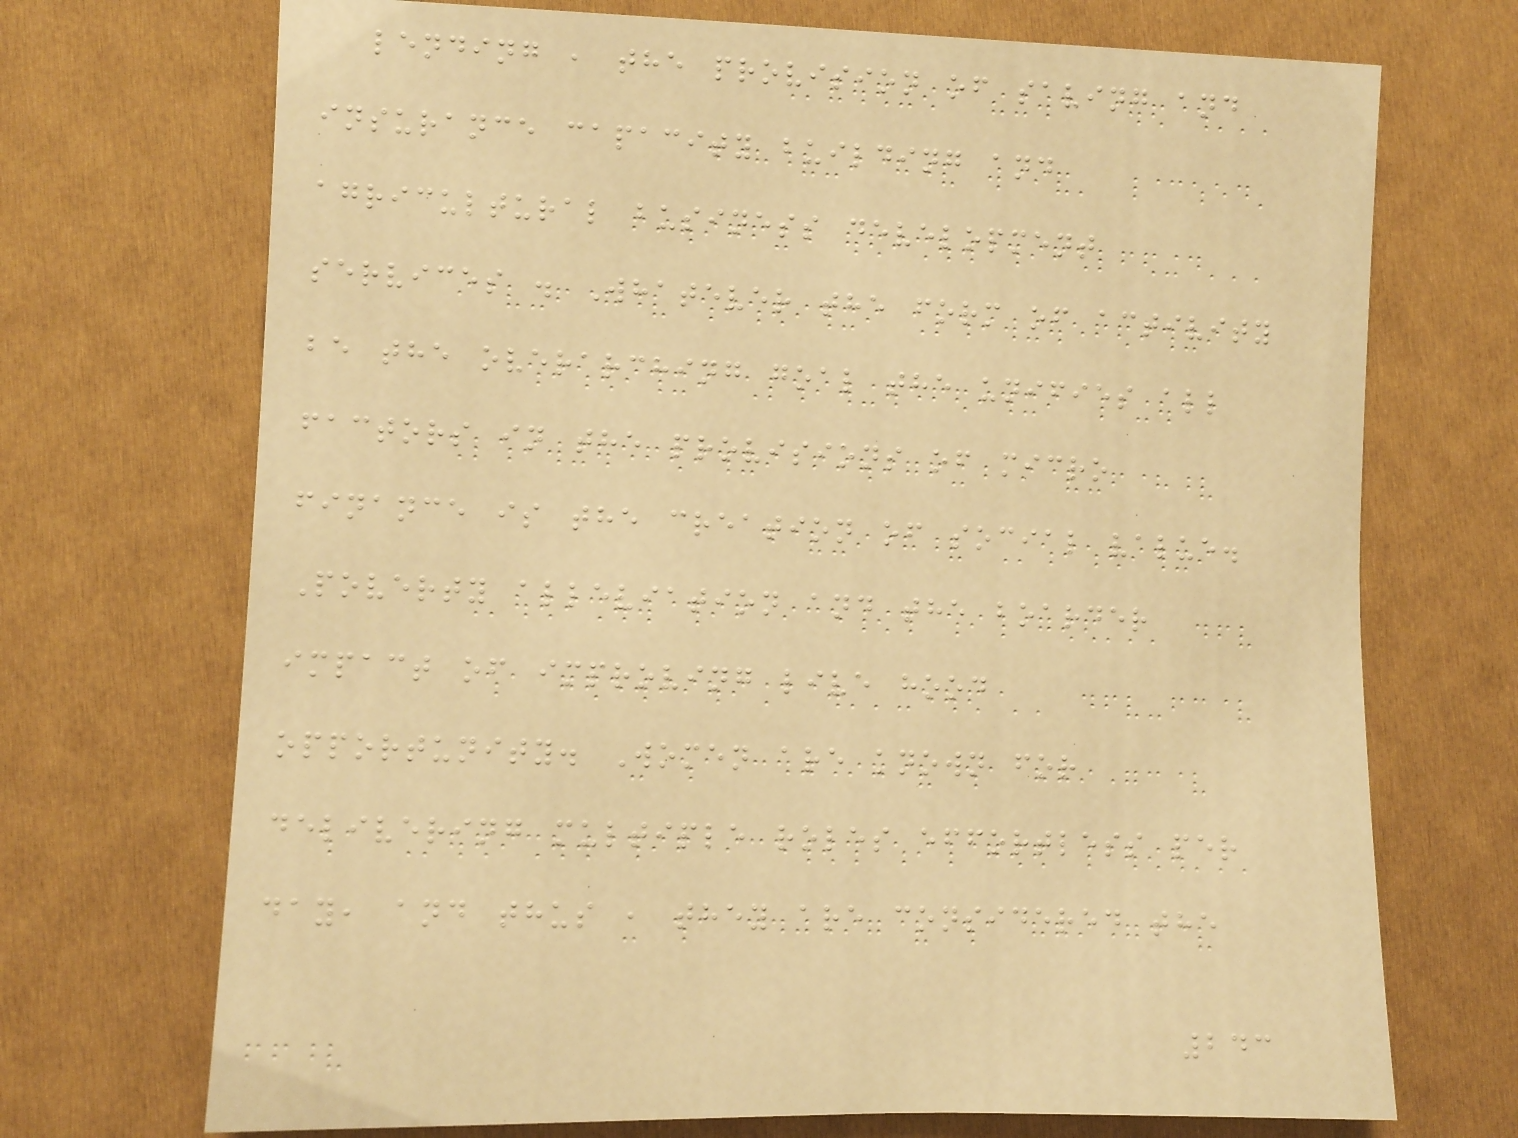lending , the provision of saving and
insurance capacity building and
agricultural business development
services . Whatever the form of activity
be the overarching goal the unifies all
factors in the provisions of micro
finance is the creation of social value.
Poverty alleviation and the boarder
impact of improving live hood
opportunity. Women are known for
delivering multiple roles effortless per
day, and thus , they are considered the
243
